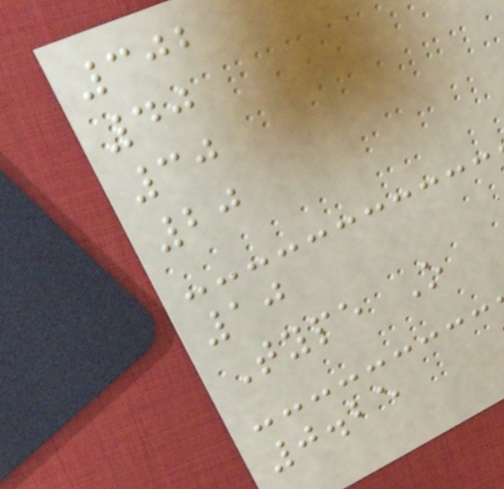302
40
30
20
10
Type O
0.25
